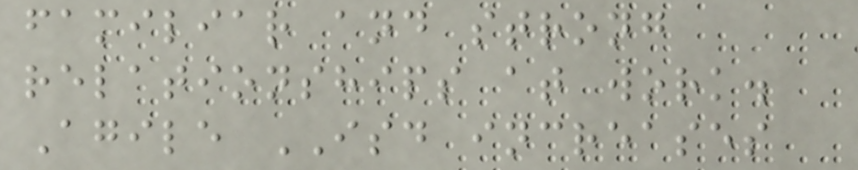familiar and strong
relationships at work.
Agile ISD increases
